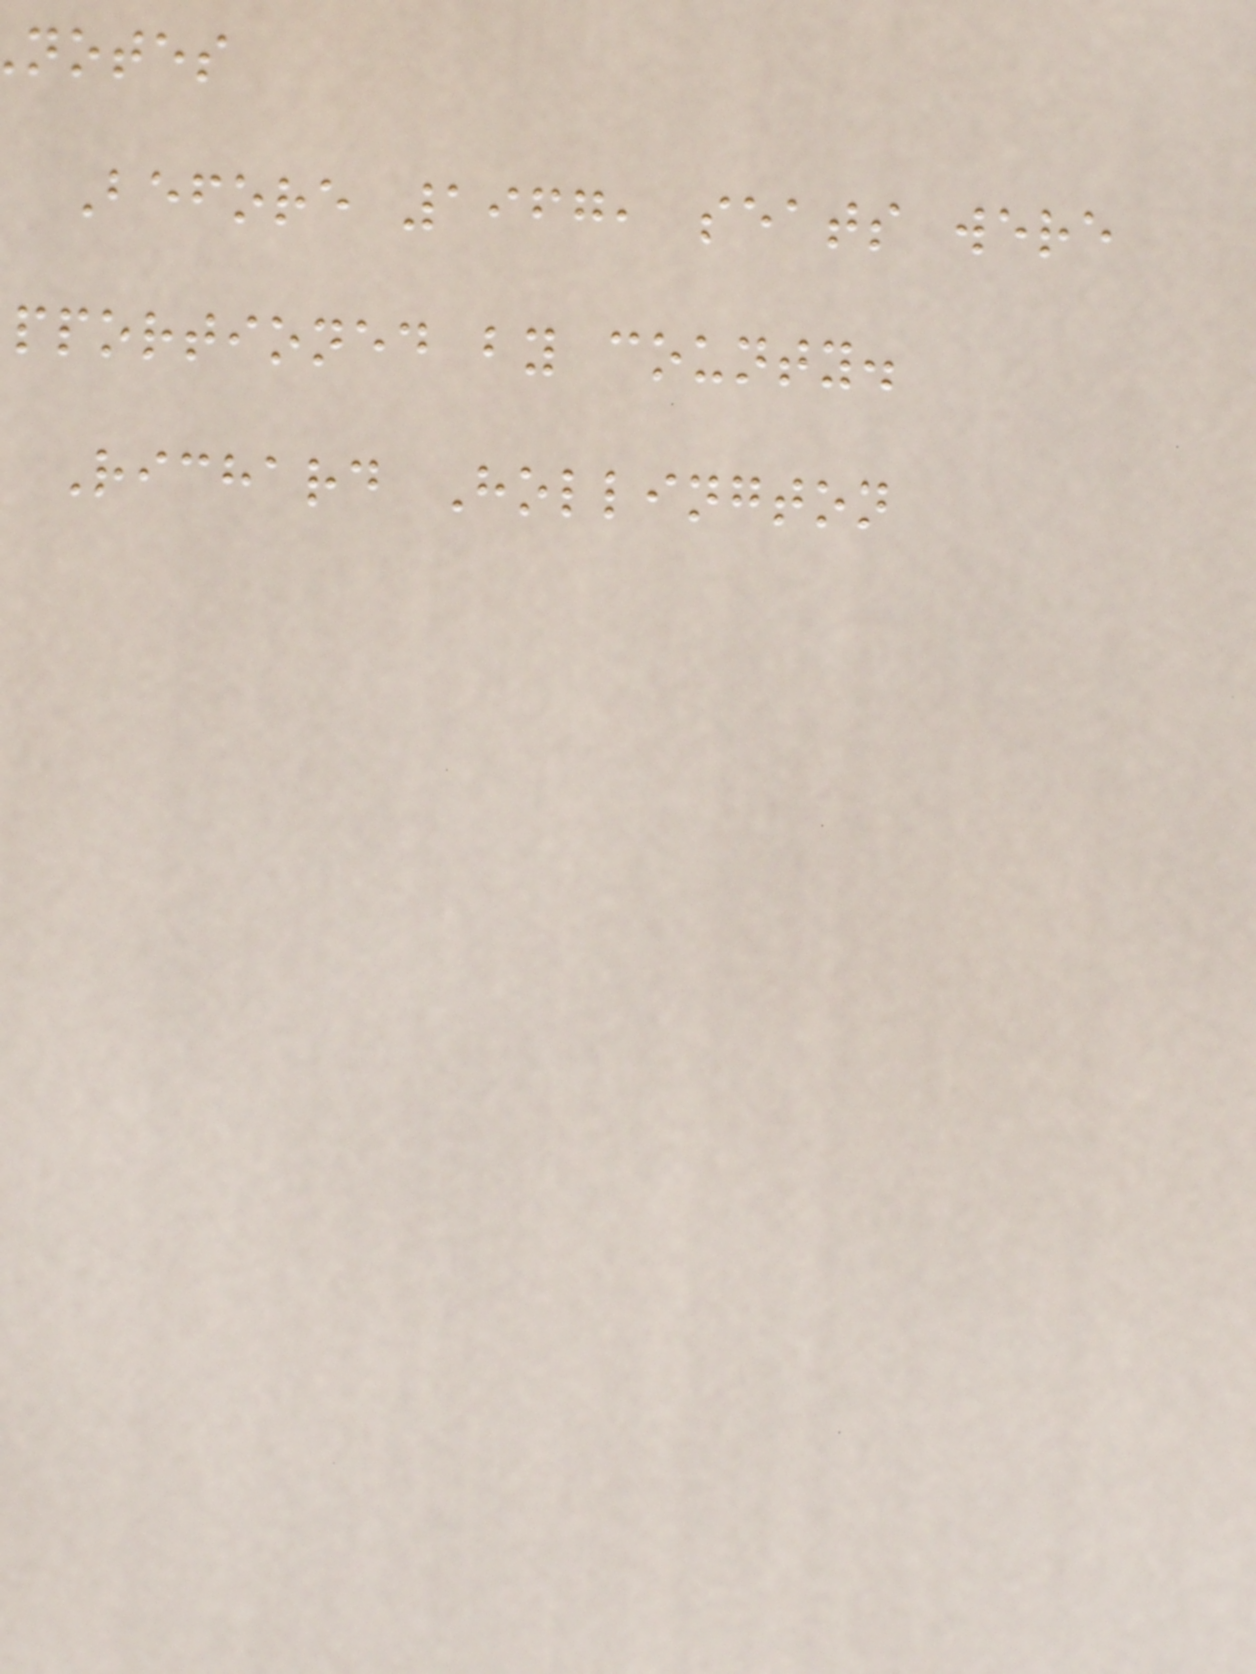notes
Before 1967, seats were
pportioned by county.
Richard Hollington
